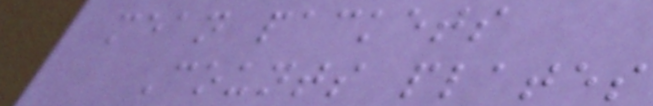mean packets
Counts plates
